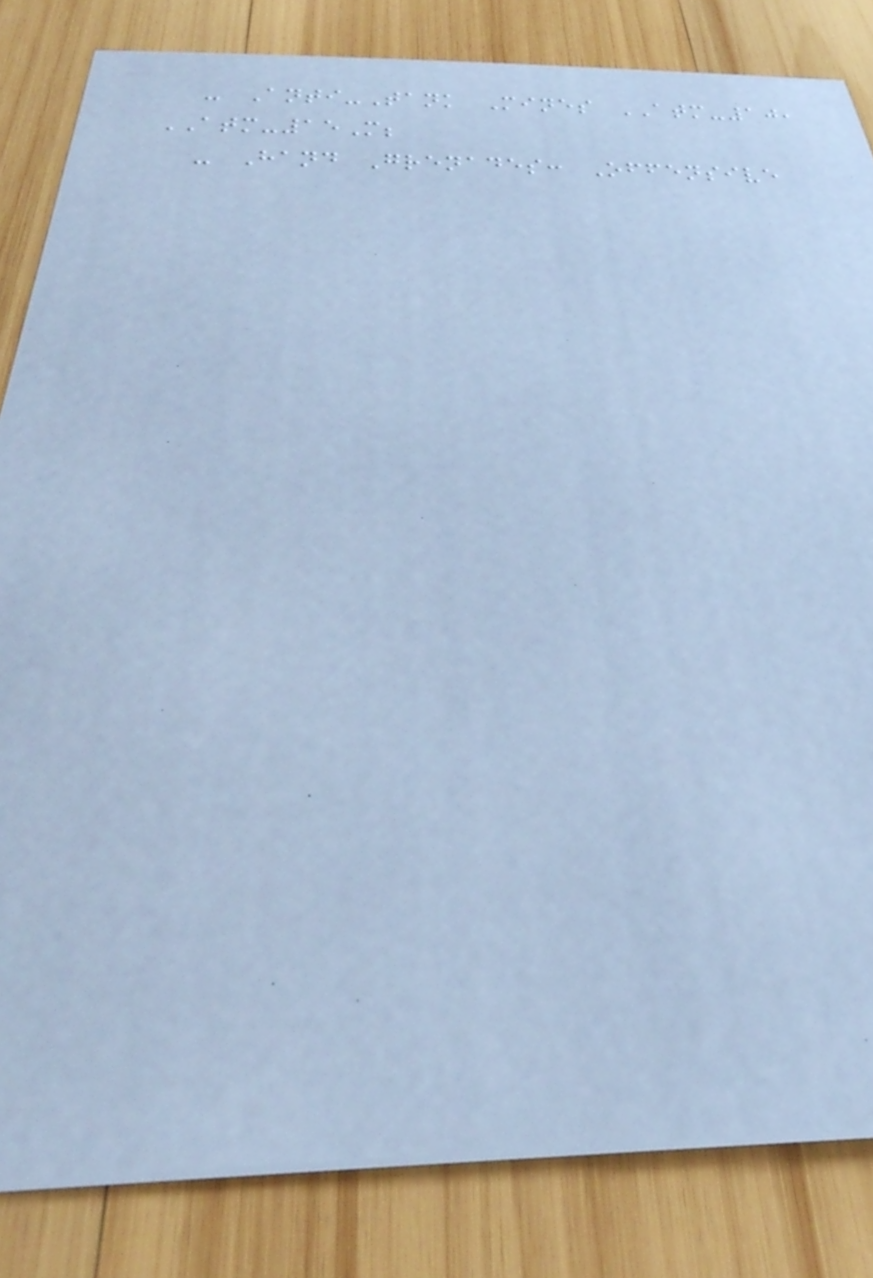- Anti-Tank Mines ATM-10,
ATM-15M;
- Hand Grenades: Offensive
